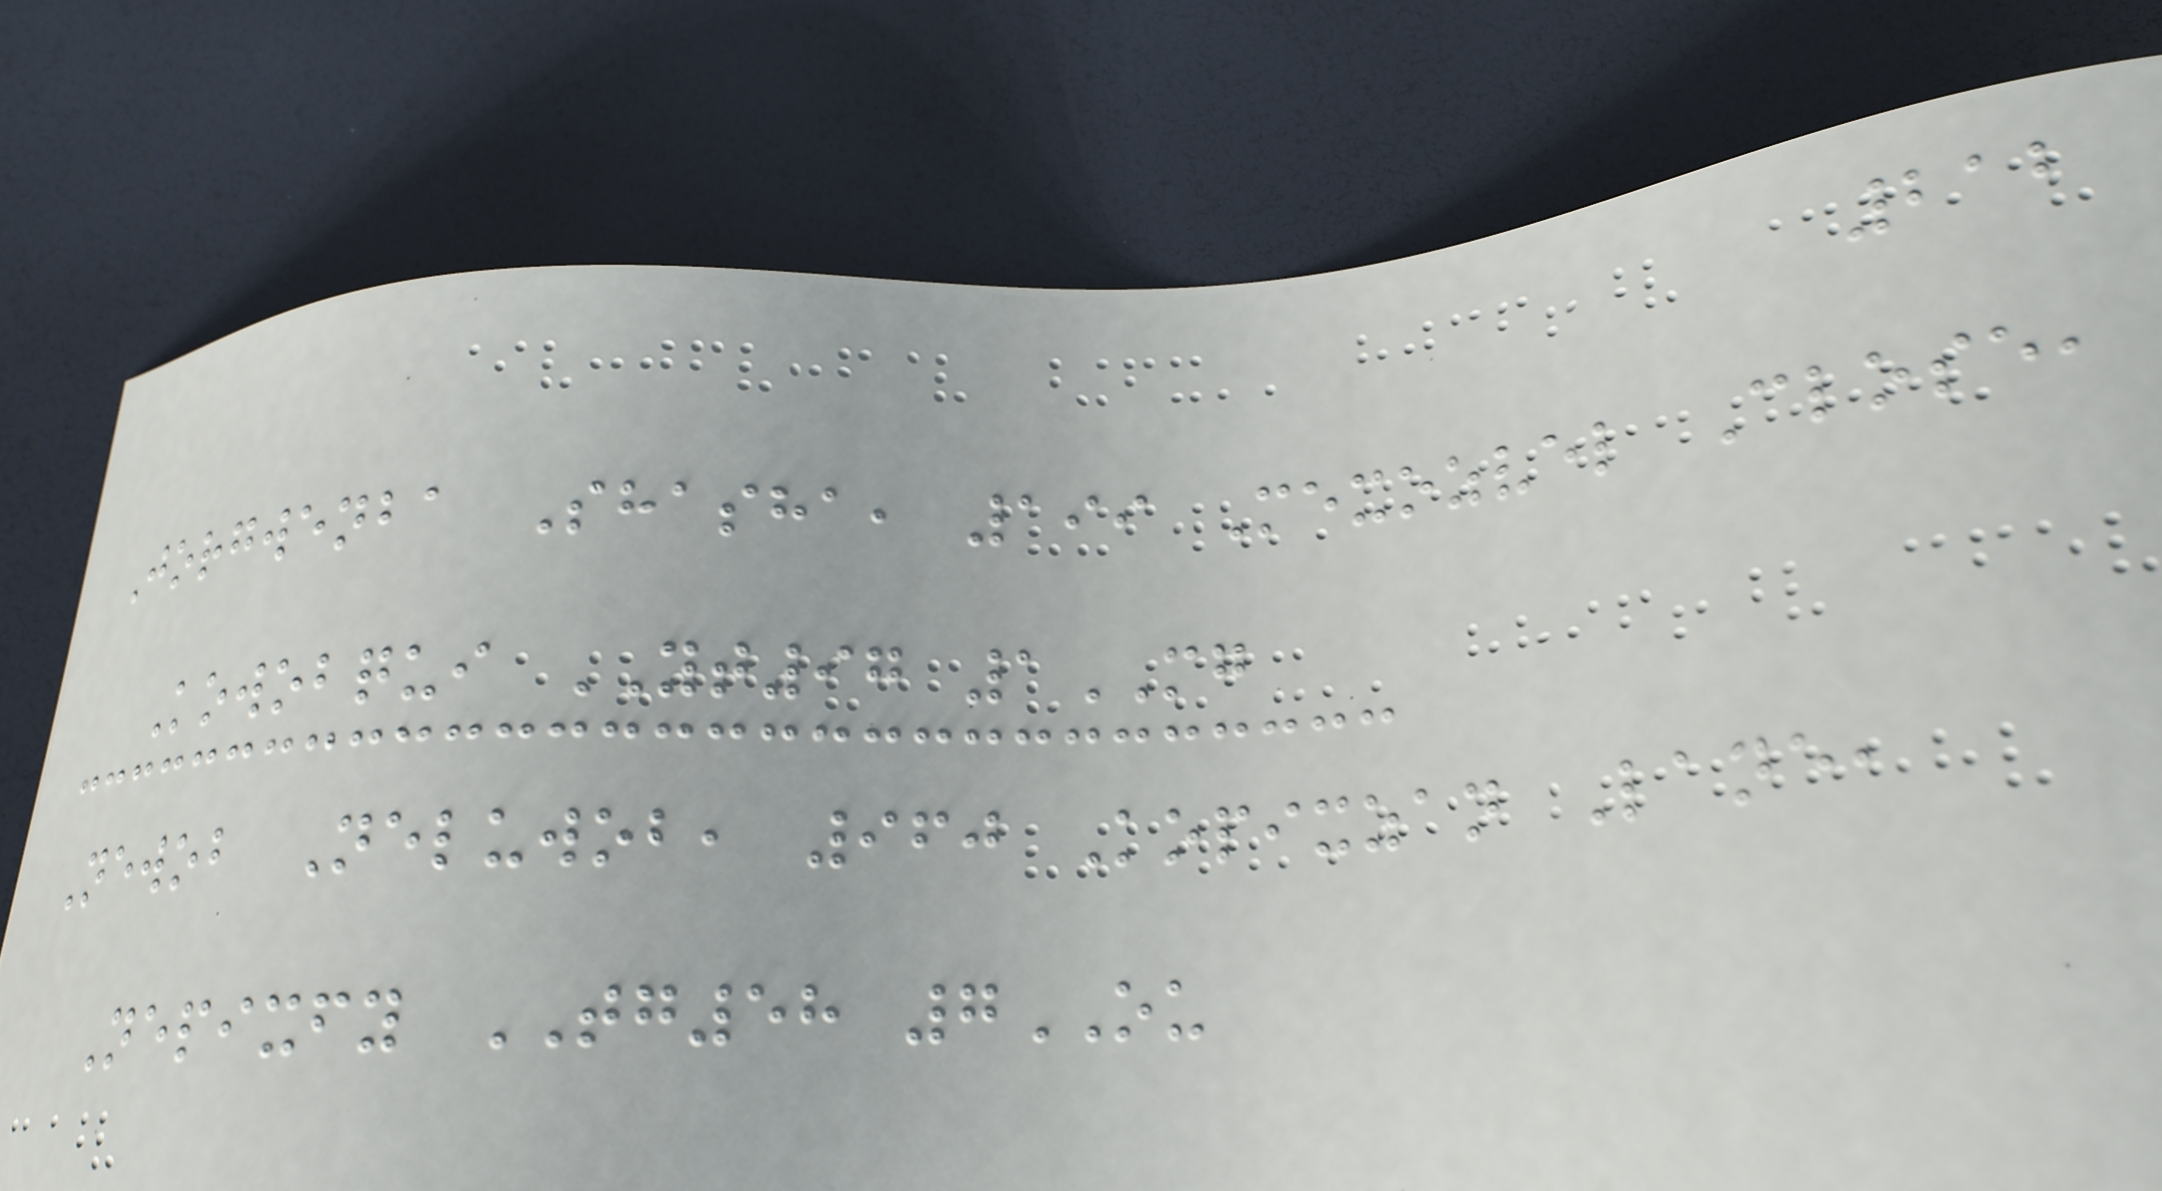212
Jorgwenba Shasha, 199 Mexozvel Close,
Kowobqui YT97 1MG
Newob Neluwob, 960 Kopixzan Lane,
Nepixfy TG58 7OU
